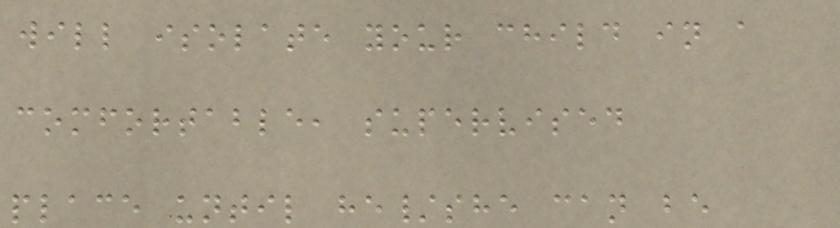will isolate your child in a
comfortable, supervised
place until he/she can be
